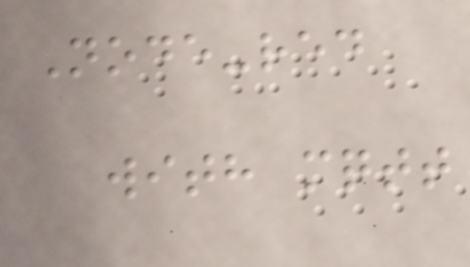Node-red
with mqtt
